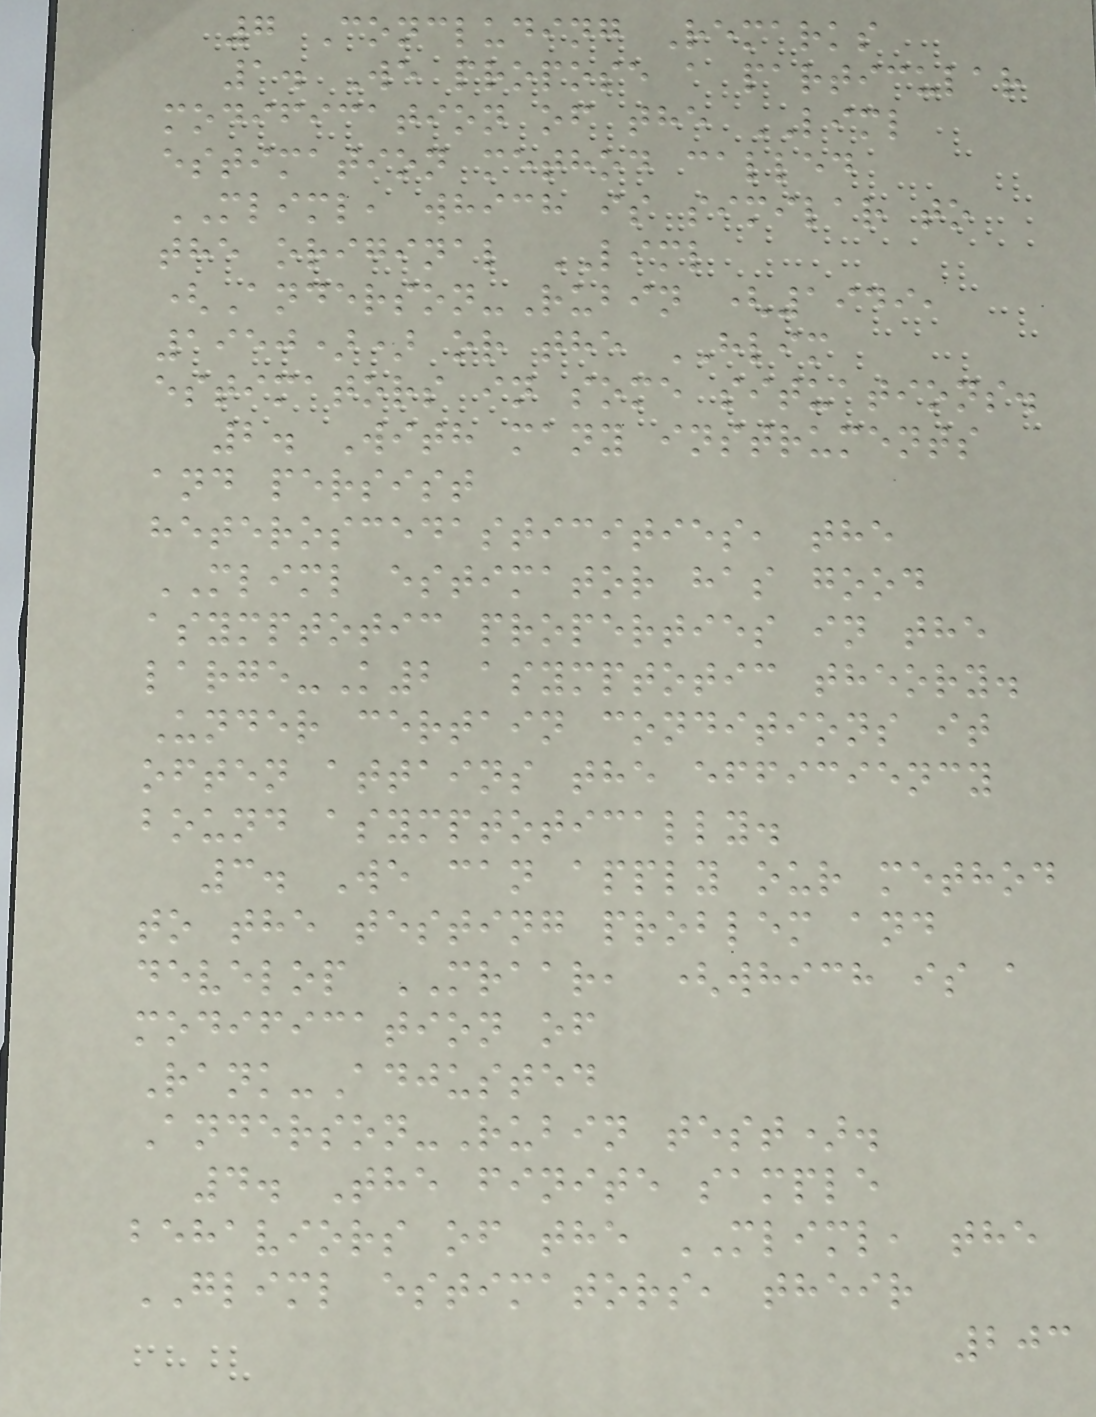7 Concluding Remarks
1. We propose a particular
modification of the LIML
estimation method called
MLIML, which is similar to
the original LIML
(Anderson-Rubin (1949,
1950)) or the HLIM
estimators in some situations.
2. With many instruments
and persist
heteroscedasticities, the
MLIML estimator has good
asymptotic properties in the
large-K2 asymptotic theory.
Under certain conditions it
often attains the efficiency
bound asymptotically.
3. We can apply our method
to the testing problem and
develop MRAAR, (which is a
modification of
Rank-Adjusted
Anderson-Rubin test).
4. The finite sample
behaviors of the MLIML, the
GLIML estimators, their
203
